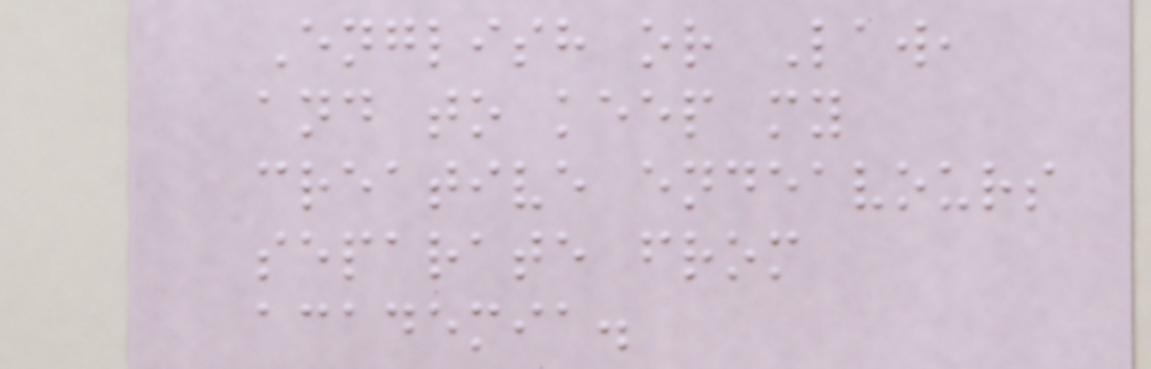English or Law,
and to keep my
creative endeavours
separate from
academia.
